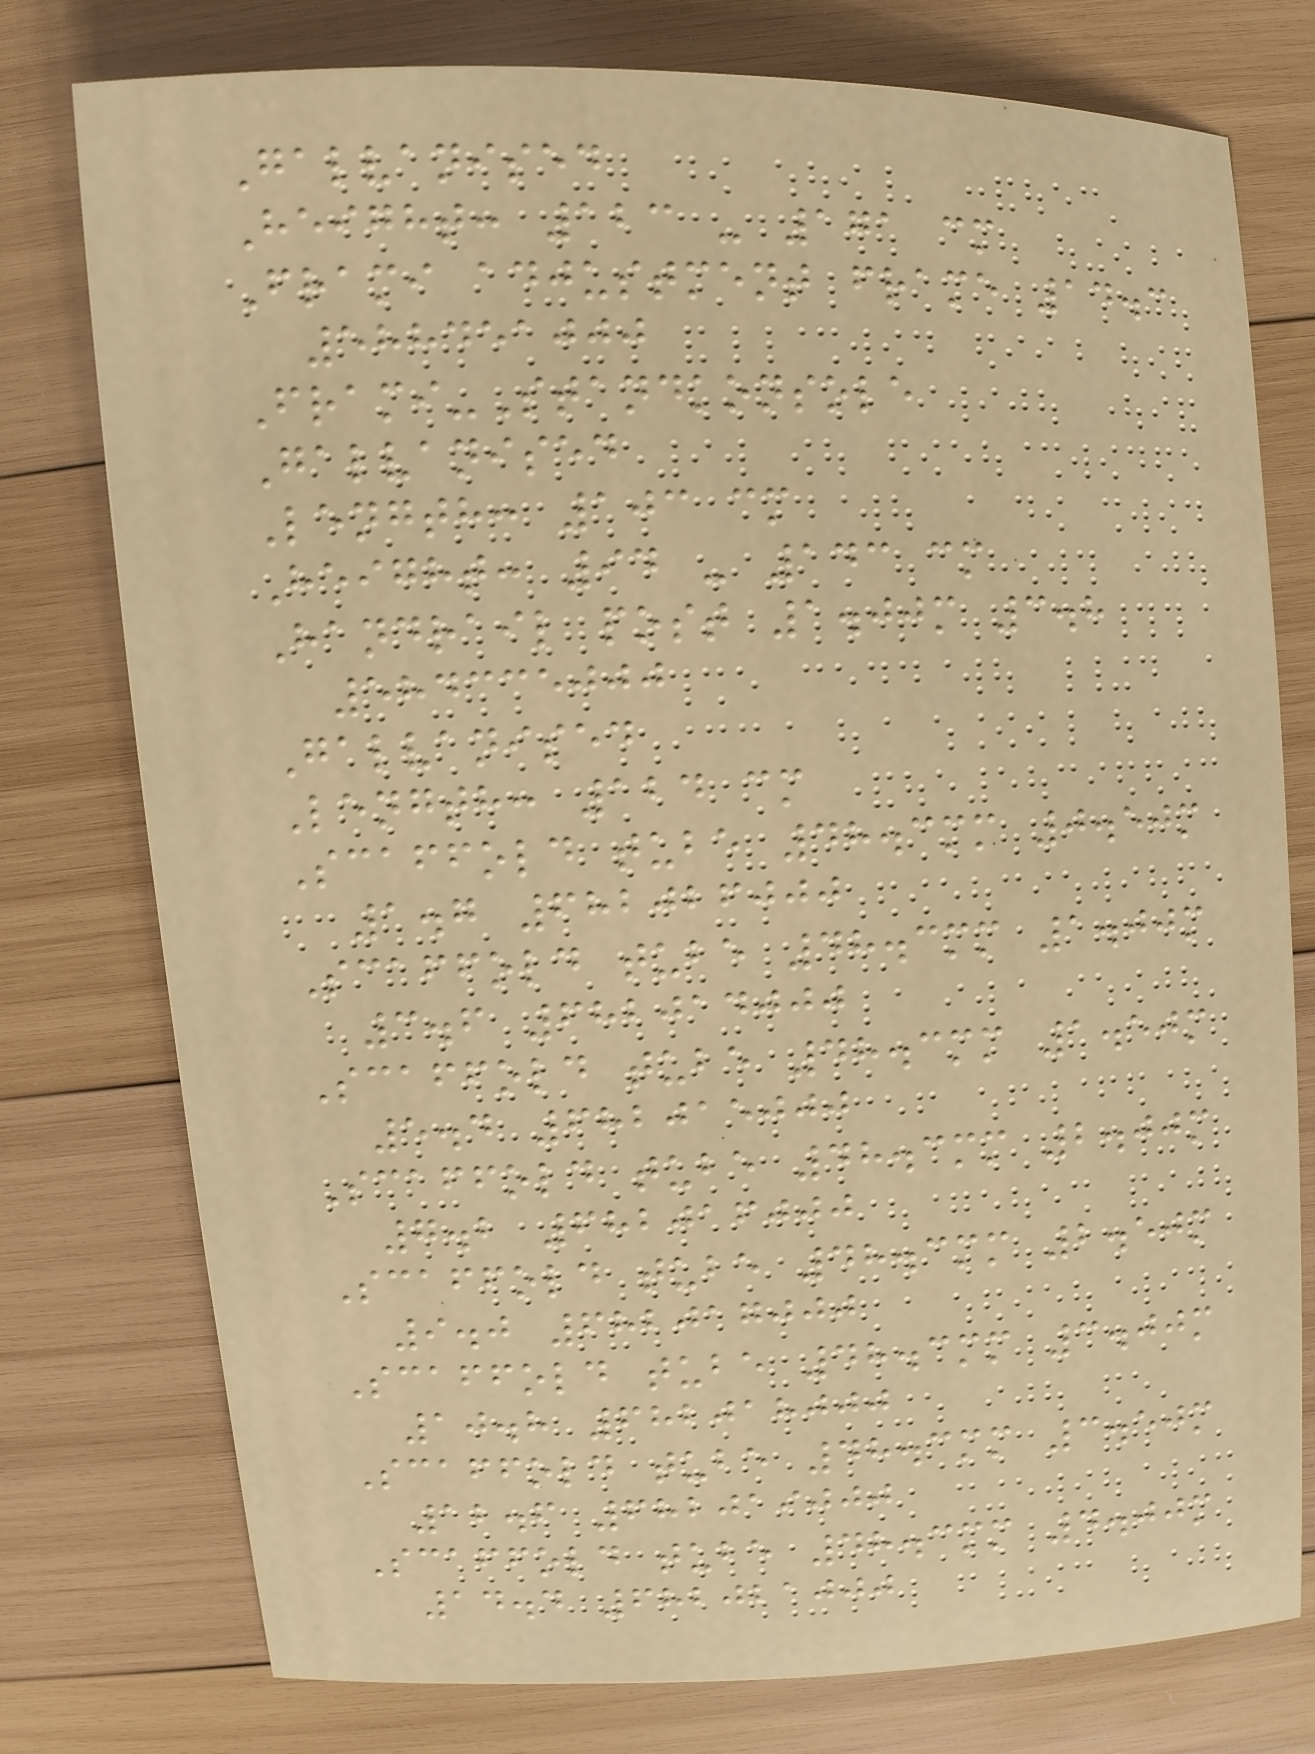Galvanised
Height: 123 - 171 cm
Frami adjustment frame 14.3
588451000
Frami-Standkonsole
Galvanised
Length: 103 cm
Height: 94 - 143 cm
Handrail post 1.00m 3.8
584335000
Galvanised
Length: 124 cm
Scaffold tube 48.3mm 0.50m
1.7 682026000
Scaffold tube 48.3mm 1.00m
3.6 682014000
Scaffold tube 48.3mm 1.50m
5.4 682015000
Scaffold tube 48.3mm 2.00m
7.2 682016000
Scaffold tube 48.3mm 2.50m
9.0 682017000
Scaffold tube 48.3mm 3.00m
10.8 682018000
Scaffold tube 48.3mm 3.50m
12.6 682019000
Scaffold tube 48.3mm 4.00m
14.4 682021000
